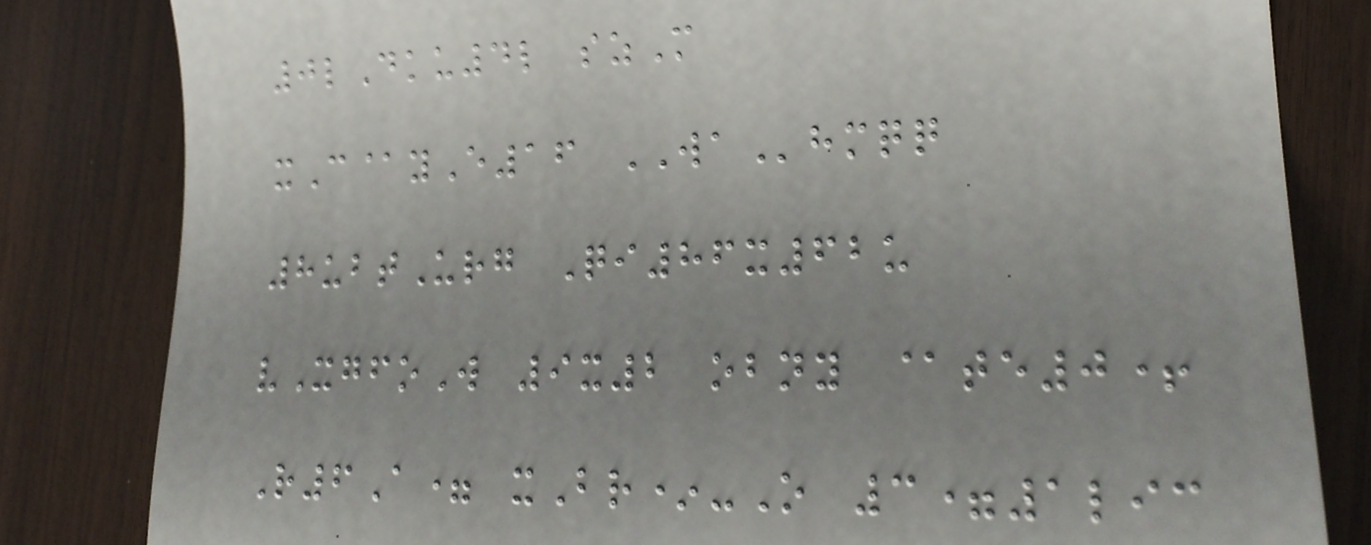0lDku4l szM
xC@yE16 WAhmqq
8ubtUrg Qi86x62u
vXgfoW 9x2 obny @te0+
R6A= xBr*-O 3=1lic
